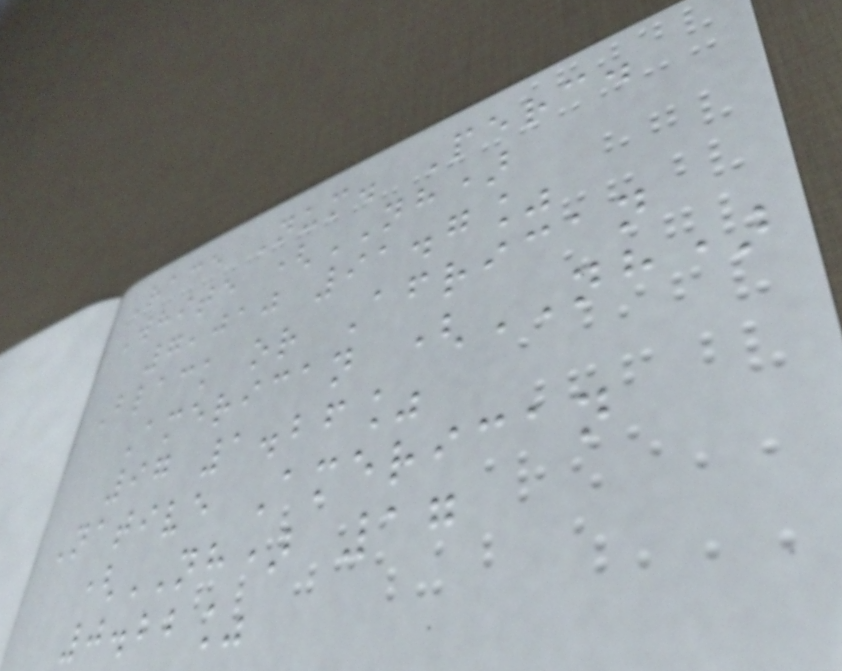Race Num. Perc.
White (NH)
7,010 91.7%
Black or African
American (NH)
97 1.26%
Native American
(NH) 17
0.22%
